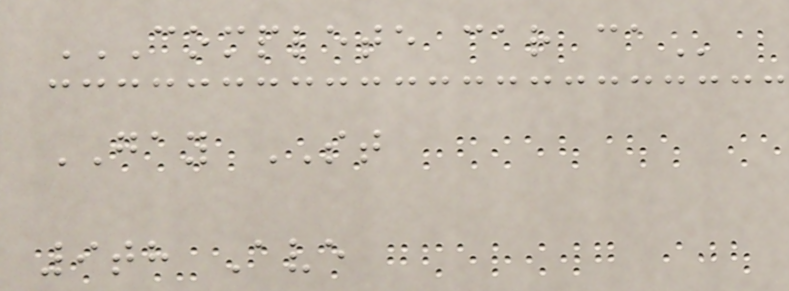COMPLETE CAR CA
GAY ST
9th Ave
